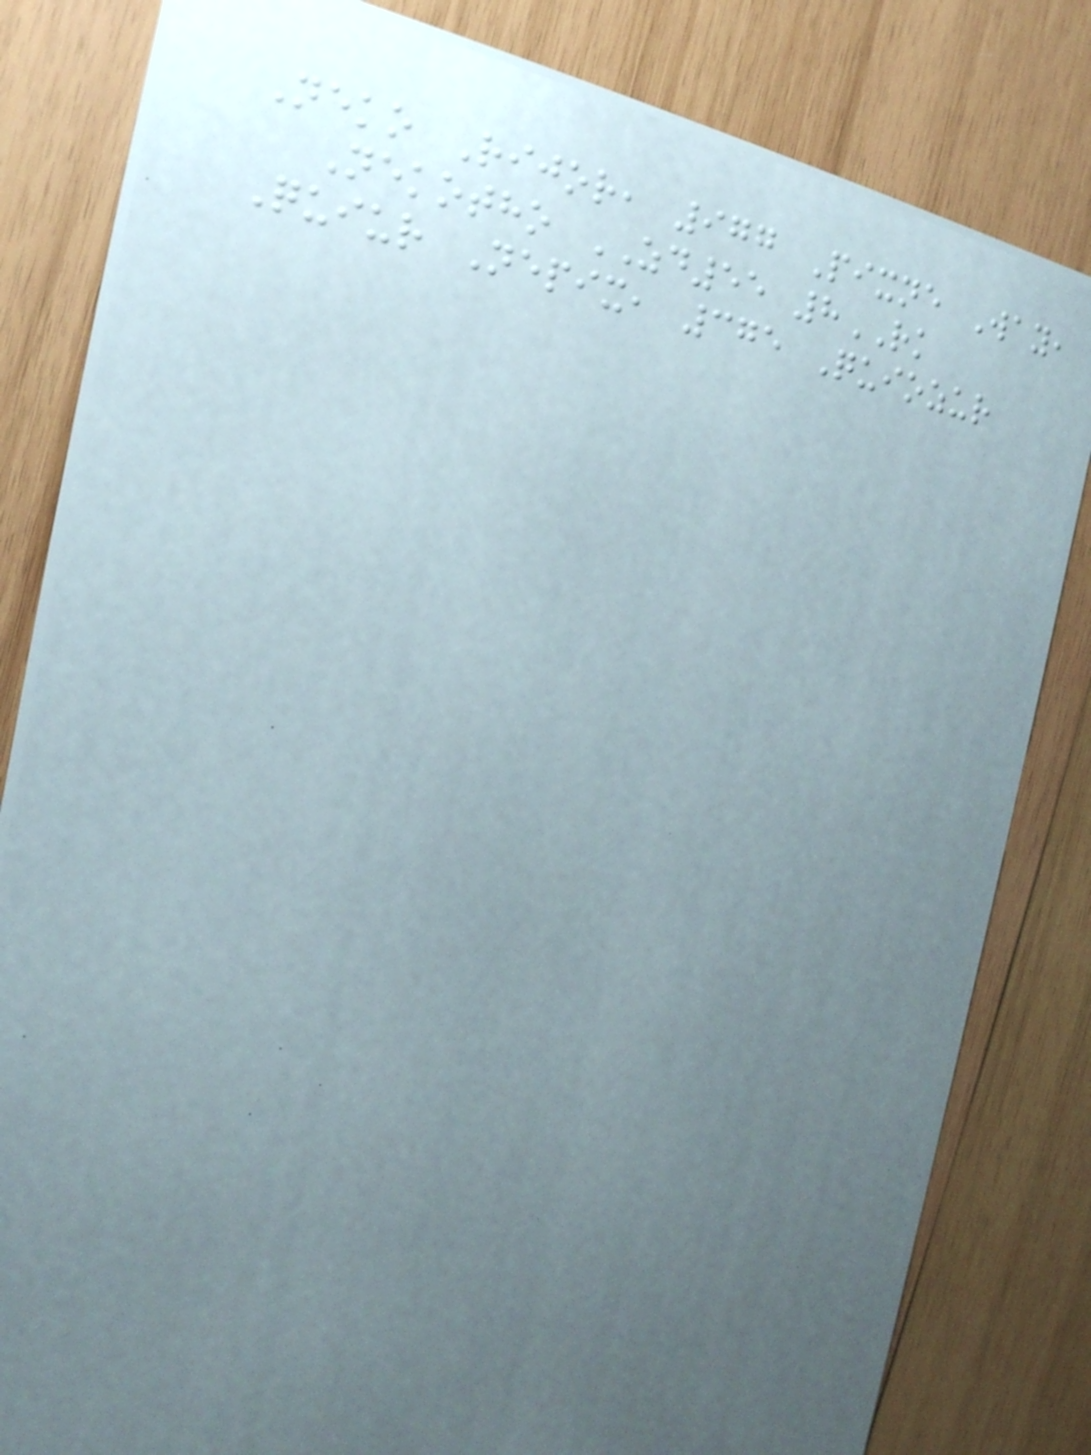Neko Rijor, 977 Pixne Way,
Nekotho ZD55 8RK
Quiur Nepix, 375 Quiozur
